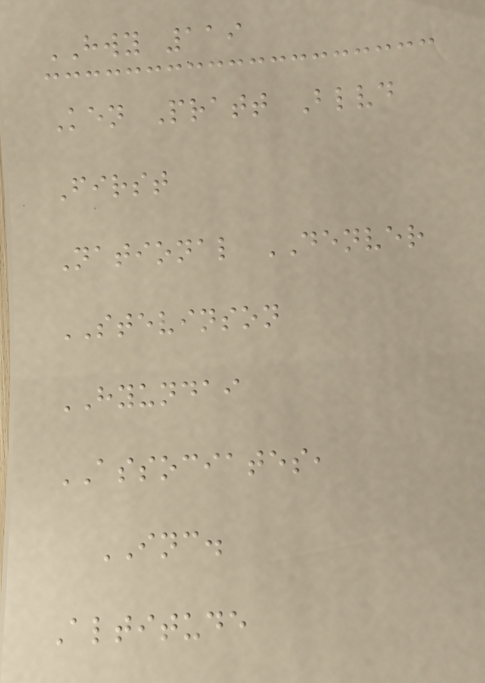HWY 119
Ken Pratt Blvd
First
National DENVER
STEVINSON
HYUNDAI
ASSOCIATES,
INC.
Altitude
